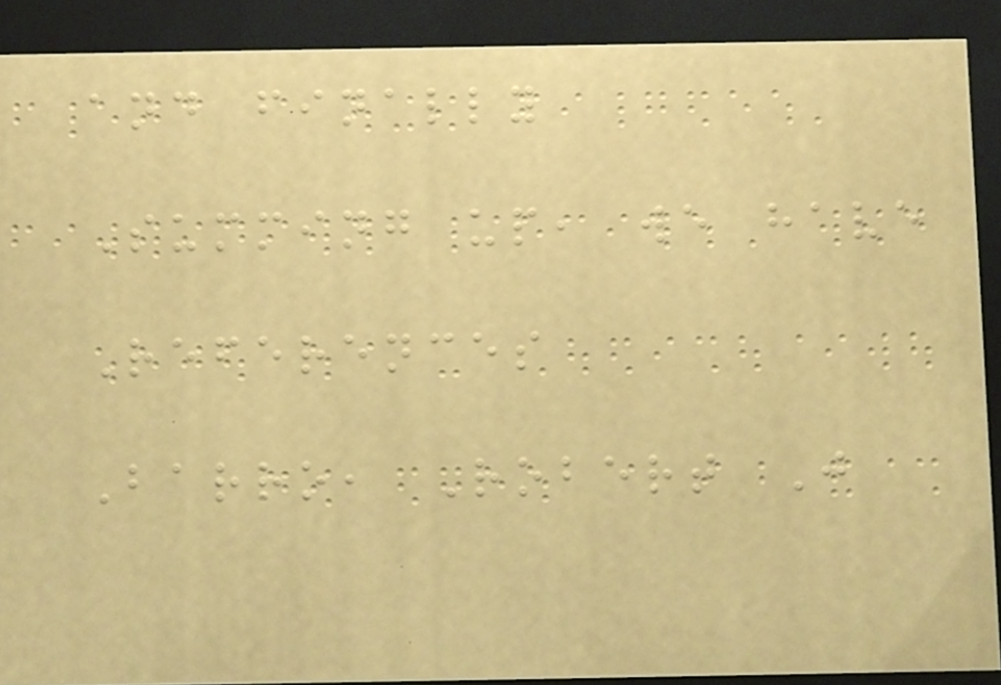and finally
Summing up, we have
References
Barro, Robert J
